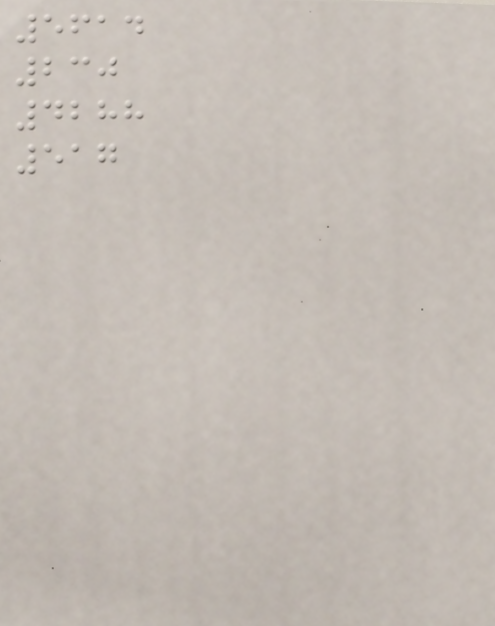5614
230
4288
517
